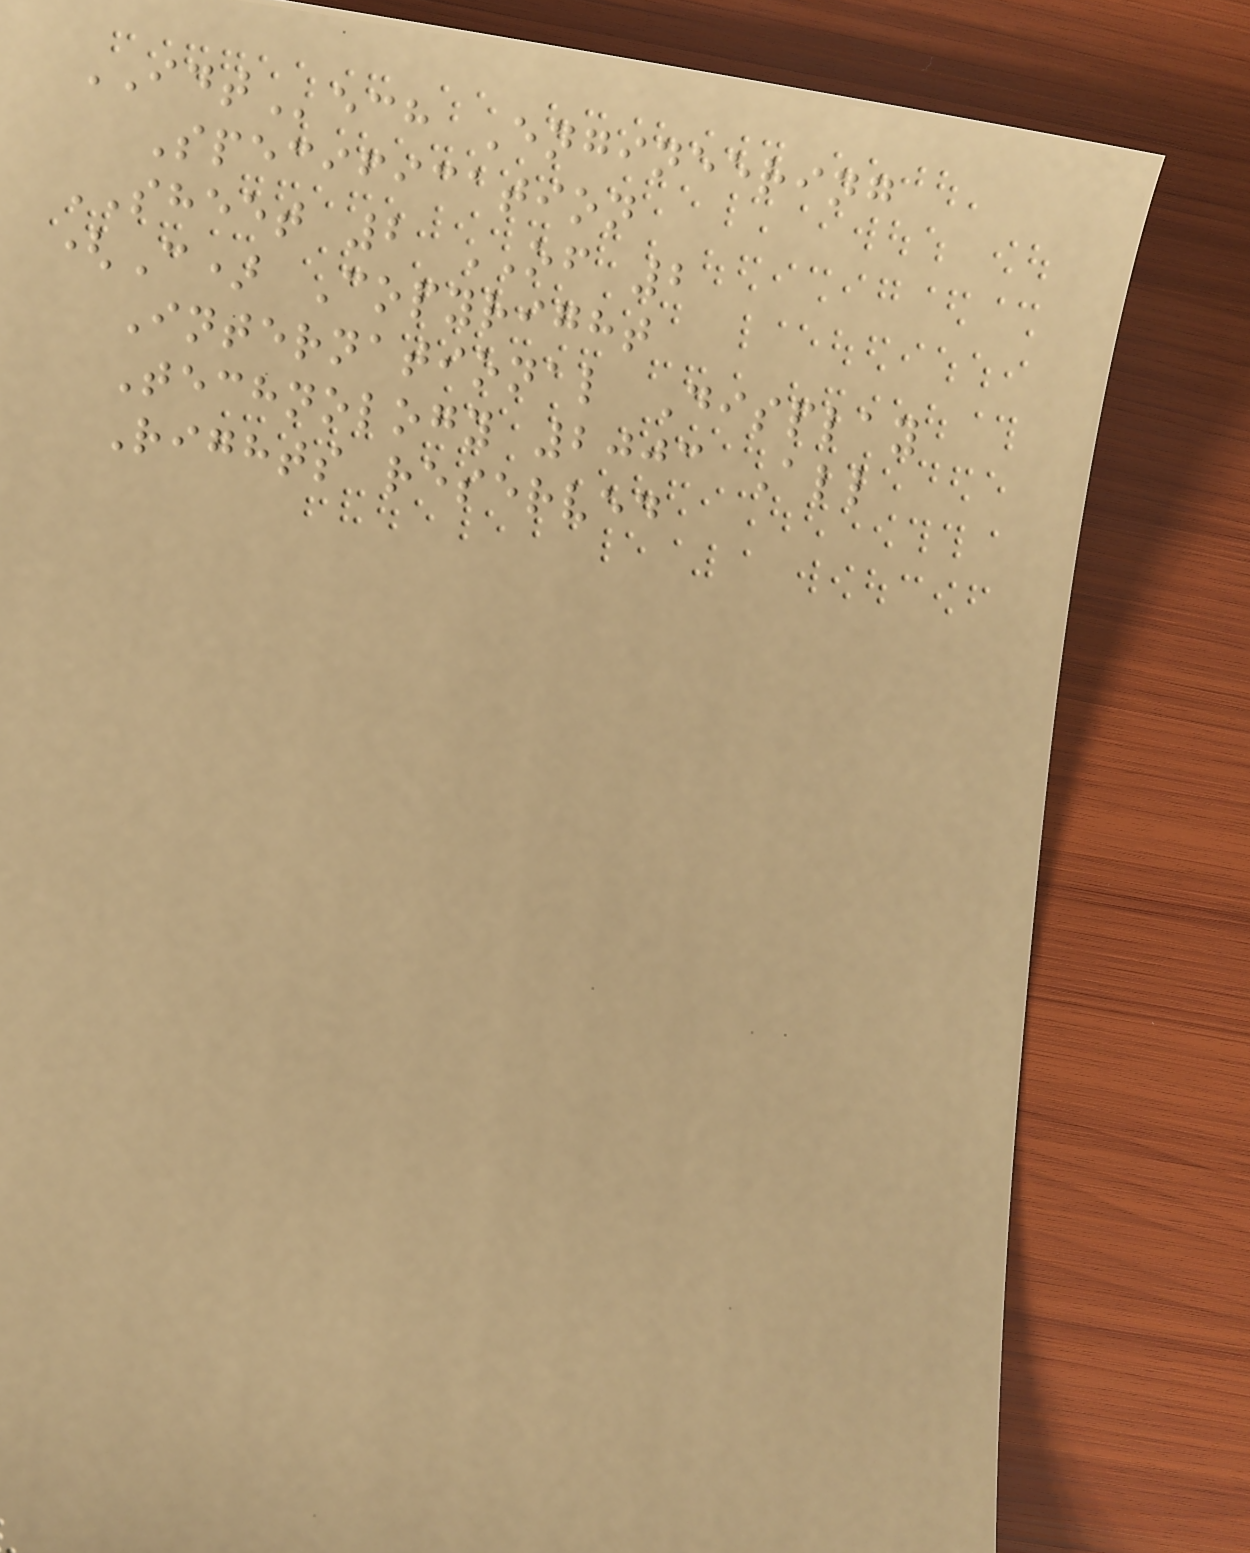IDTech Engineering
Specification
SHEET 2 OF 2
(C) Copyright
International Display
Technology 2003 All
Rights reserved
